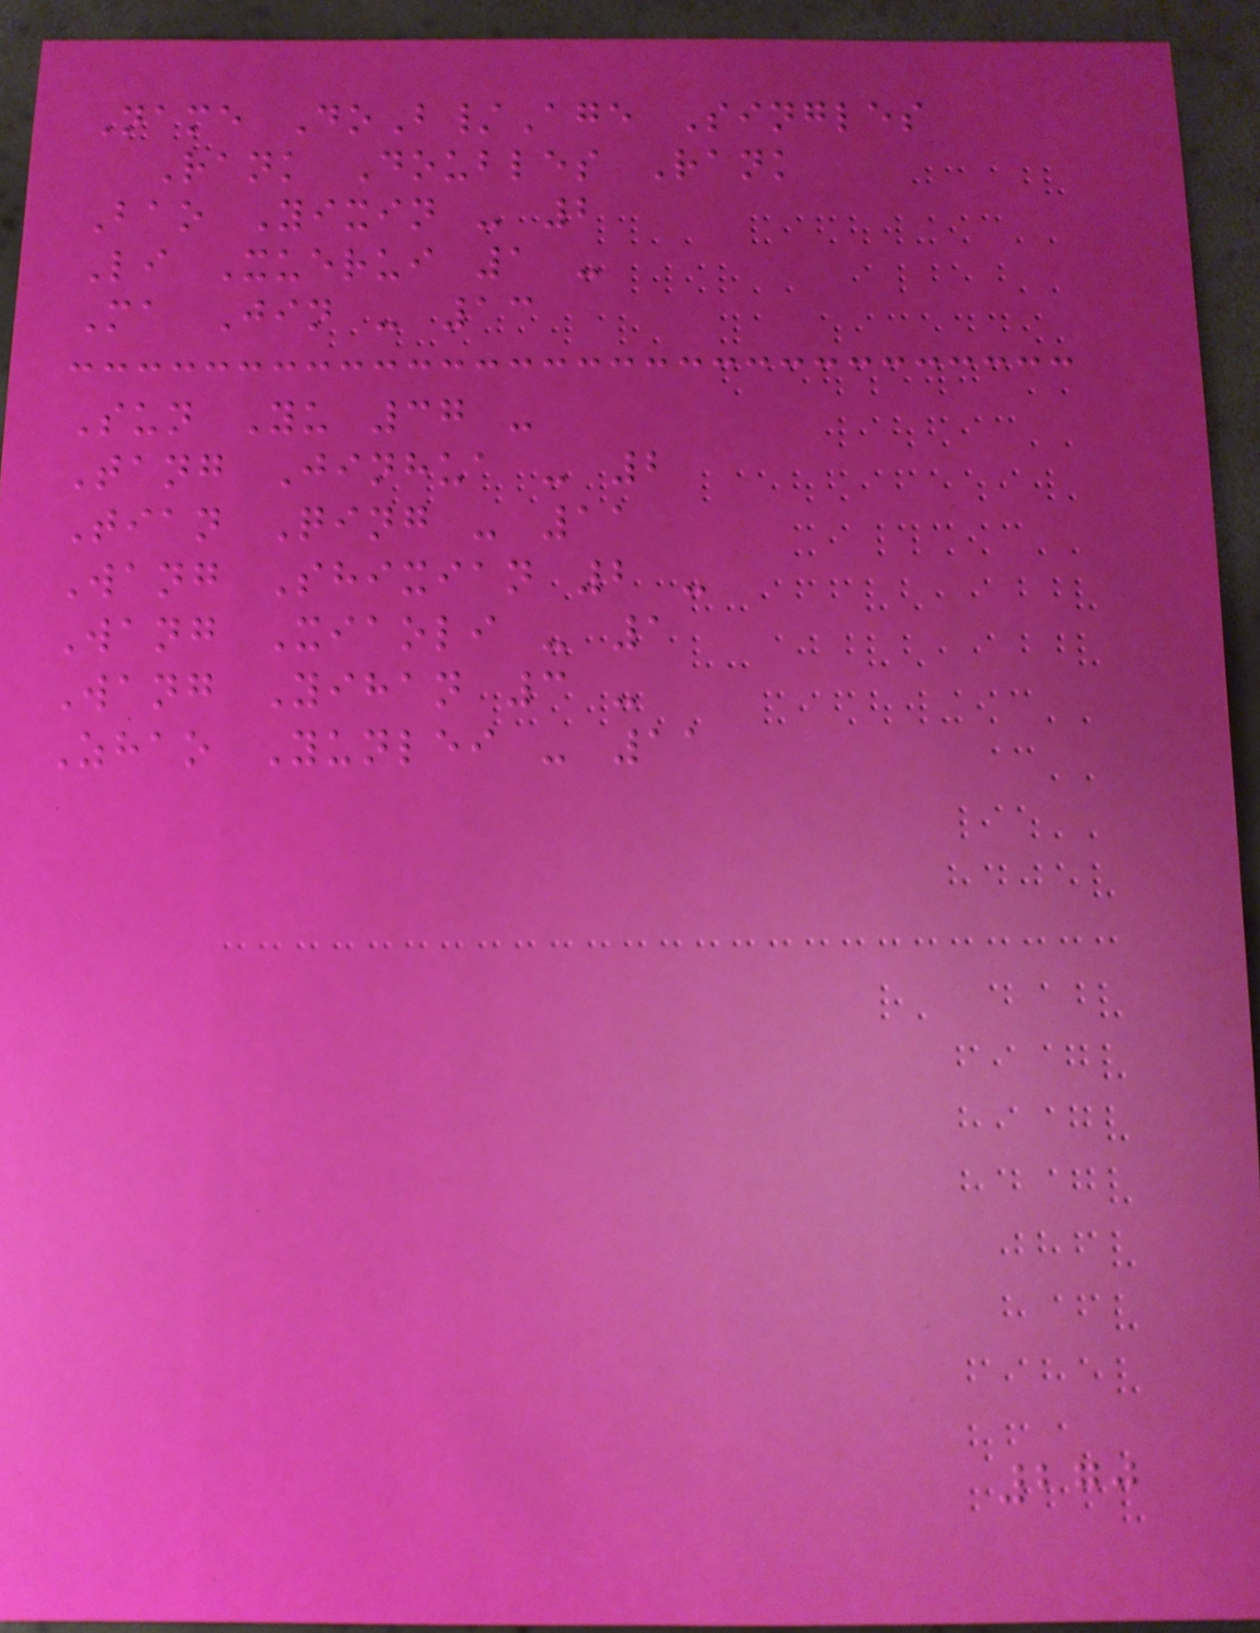Name DoB/Age Singles
Rank Doubles Rank
Bao Yixin - 2
Li Xuerui 1 -
Ma Jin - 13
Sun Yu 37 -
Tang Jinhua - 2
Tian Qing - 11
Wang Shixian 2 -
Wang Xiaoli - 1
Wang Yihan 3 -
Zhao Yunlei - 11
270
